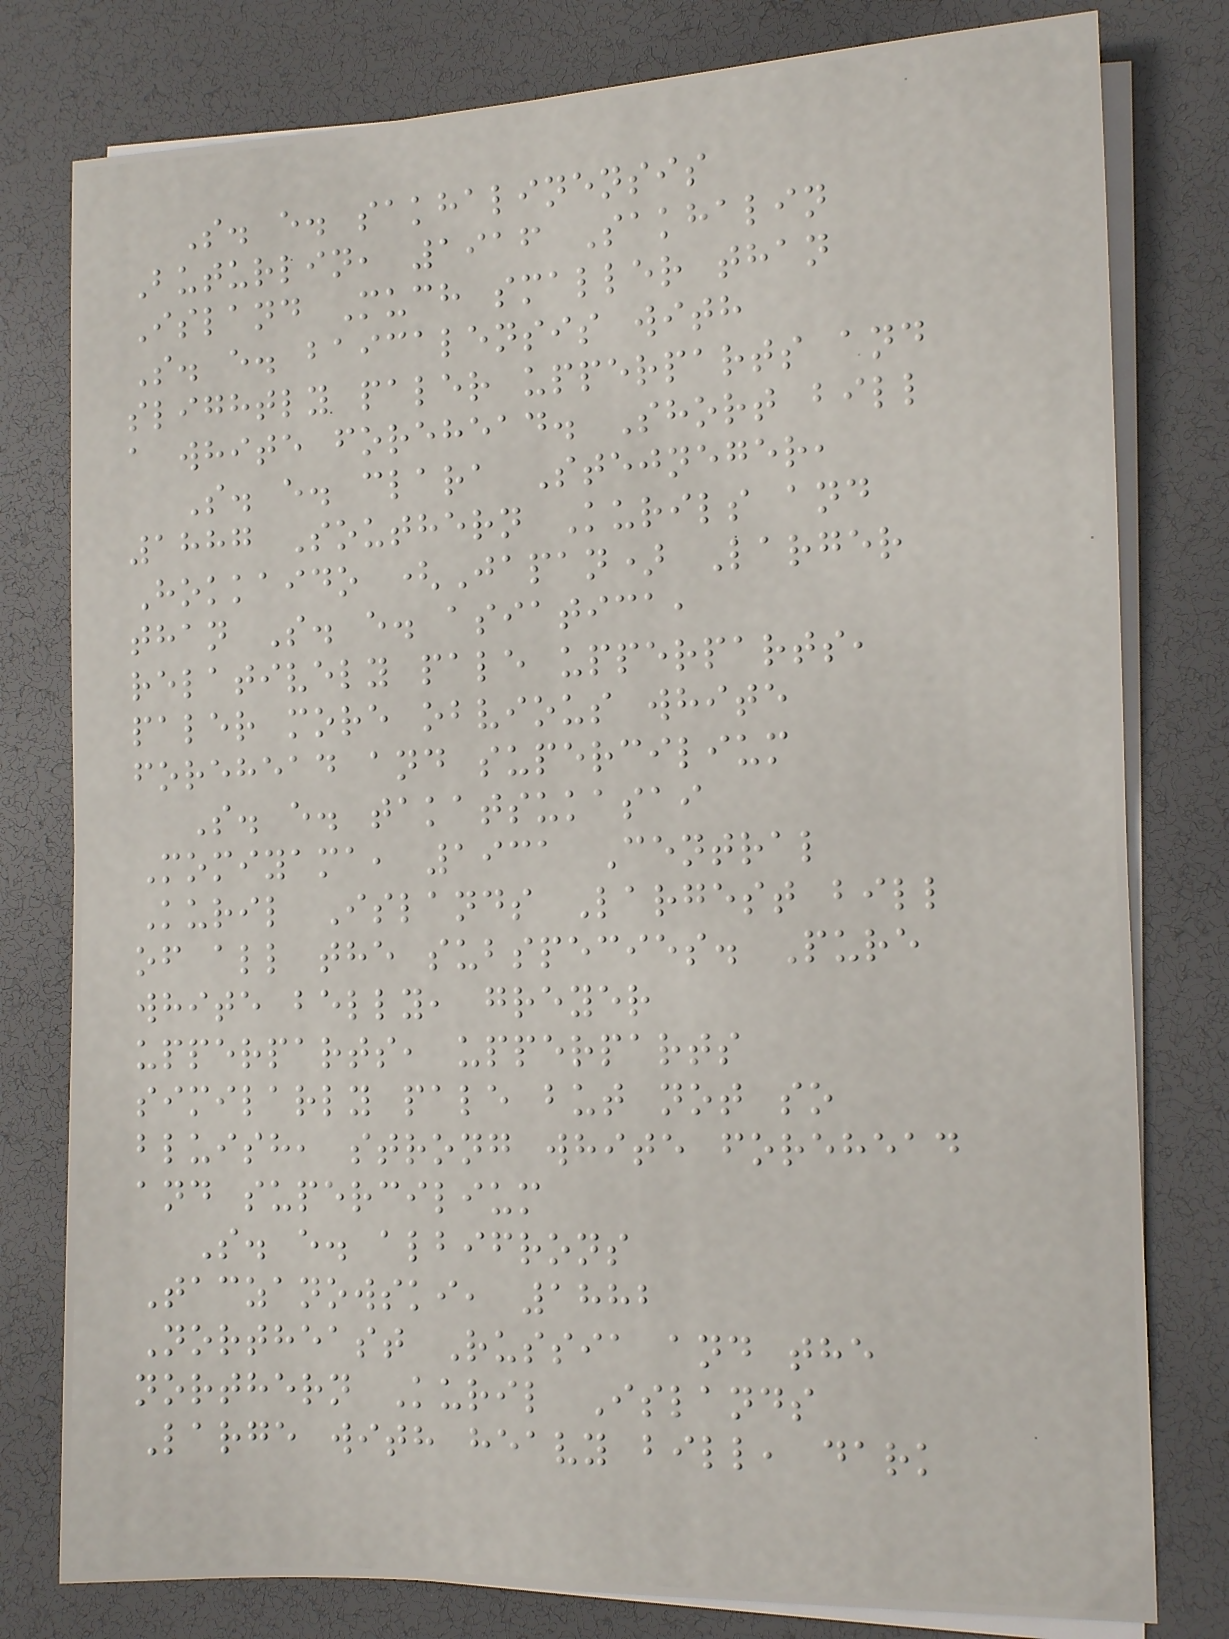S. e. sakhalinensis
Buturlin, 1916 Sakhalin
Island Much smaller than
S. e. baicalensis with
slightly paler upperparts and
a white forehead. Short bill
S. e. clara Stejneger,
1887 Southern Kurils and
Hokkaido (Japan) Larger
than S. e. asiatica,
relatively pale upperparts,
paler more obvious white
forehead and supercilium
S. e. takatsukasai
Momiyama, 1931 Central
Kuril Islands Largest bill
of all the subspecies. Pure
white belly, greyer
upperparts, upperparts
similarly pale but not so
bluish, strong white forehead
and supercilium
S. e. albifrons
Taczanowski, 1882
Northeast Russia and the
northern Kuril Islands
Large with heavy bill, dark
